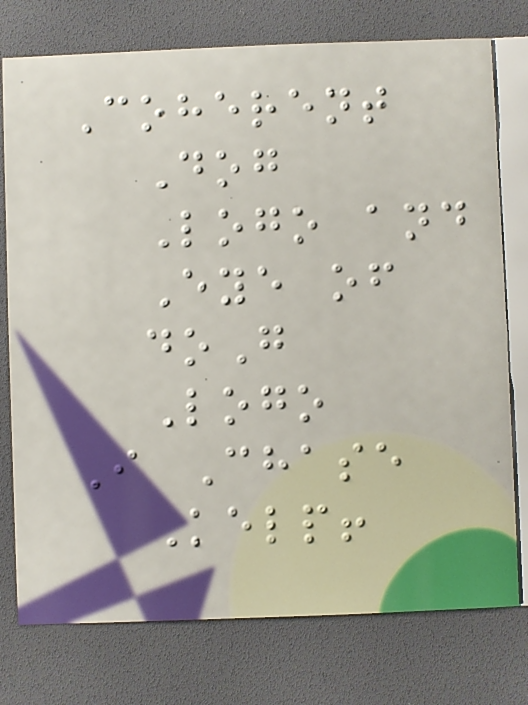Coherent
Dog
Logo and
Eye of
doG
Logo
I Chase
Kelp!
